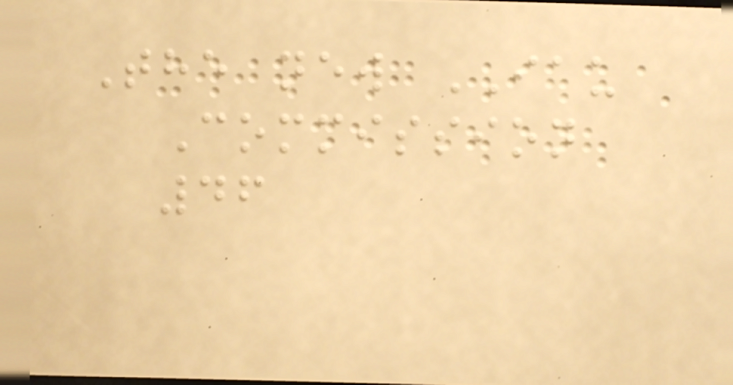The new IAU
Commission
46
